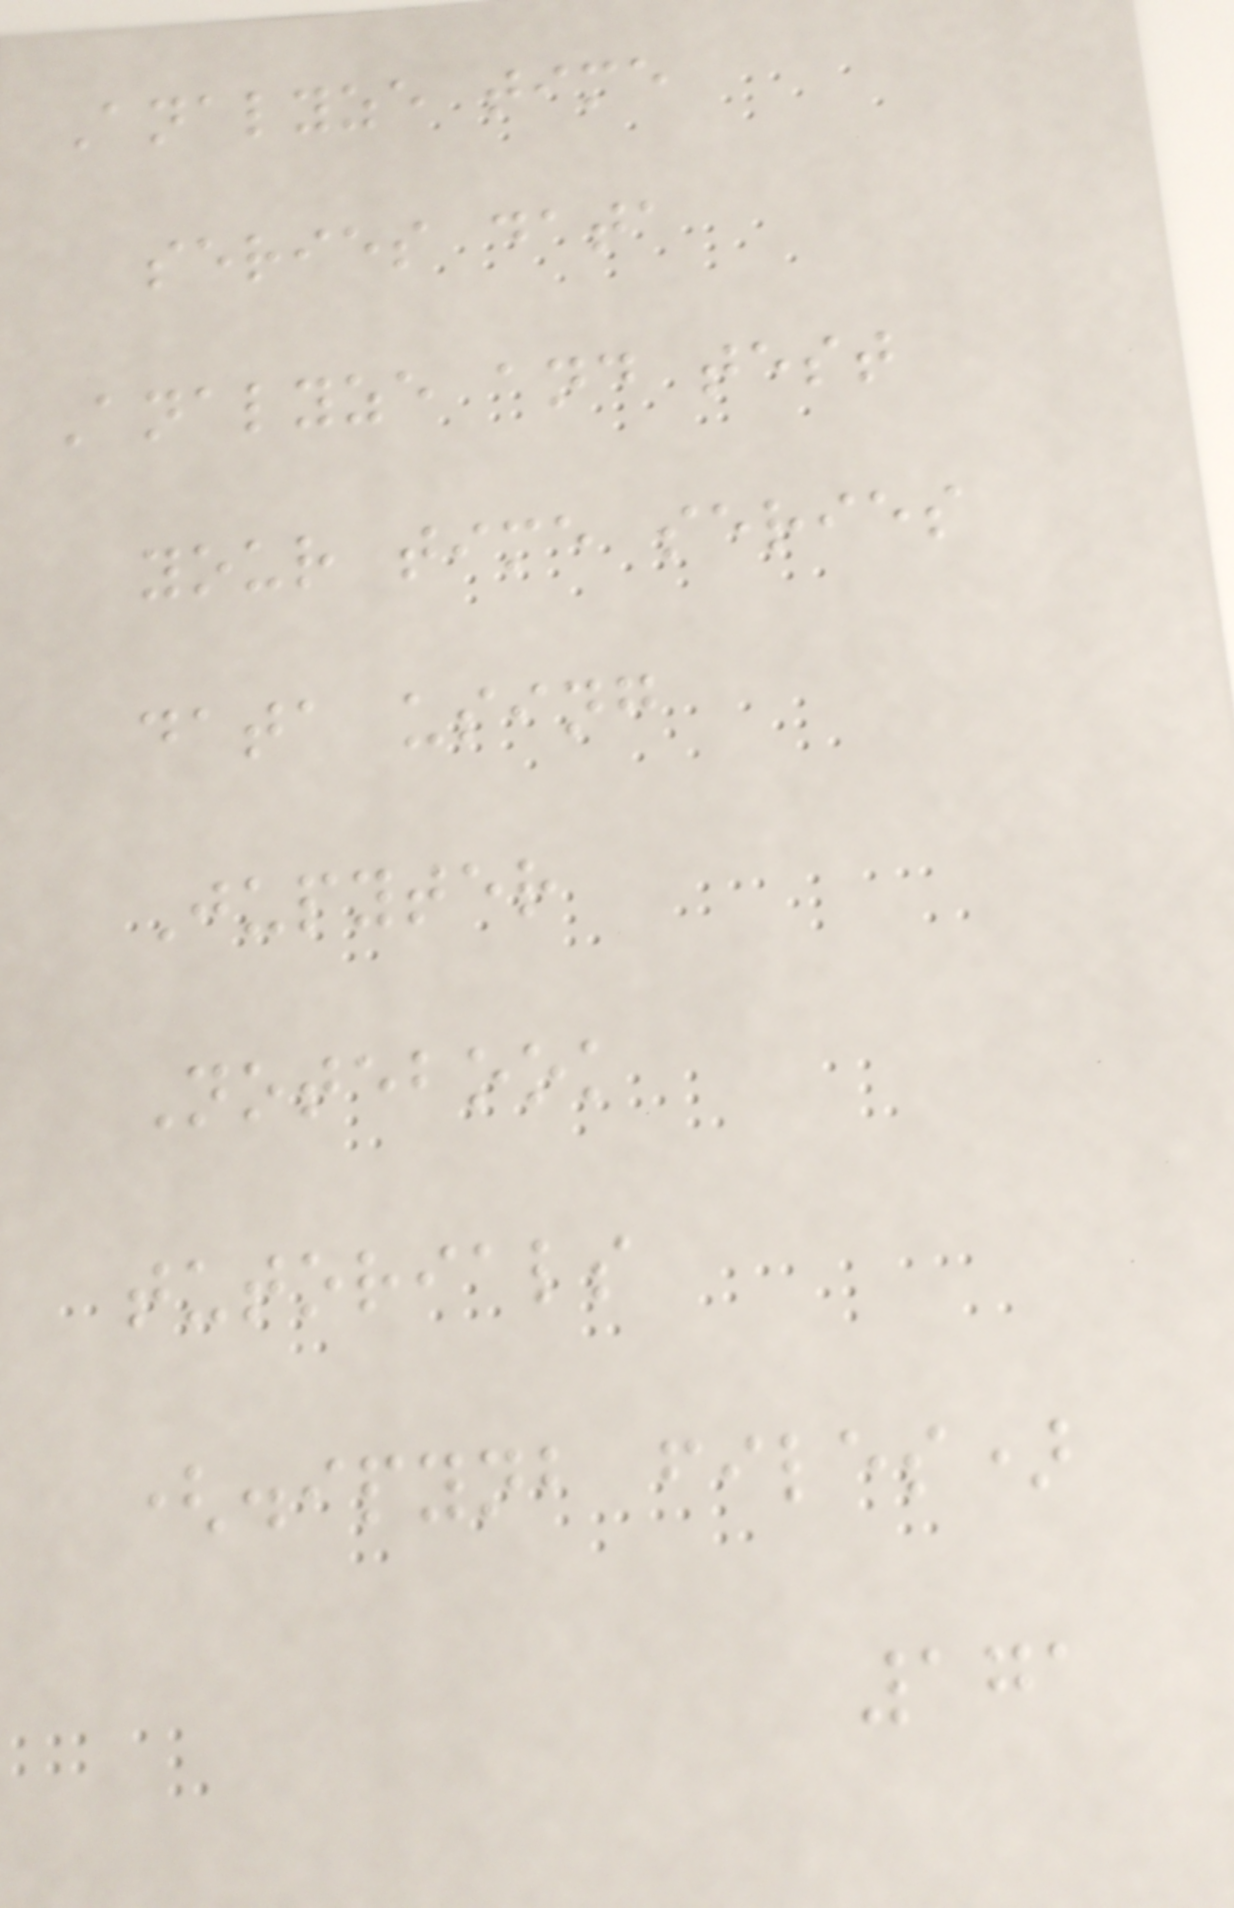Analyze time
series data
Analyze and test
your time series
data using
Jupyter
Notebook
tutorials
(.ipynb files)
171
